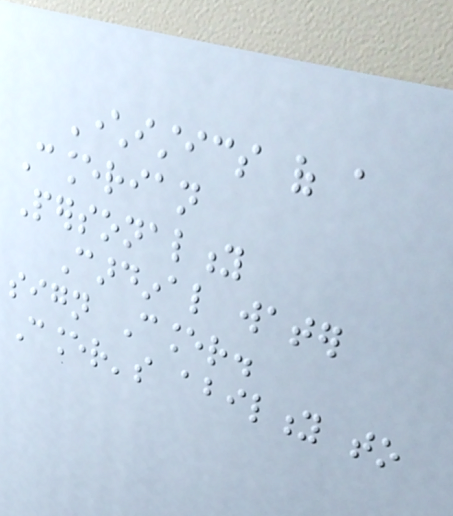Characteristics of a
Cancerian
Personality
Cardinal water
sign Cancer.
Cancer's ability to
